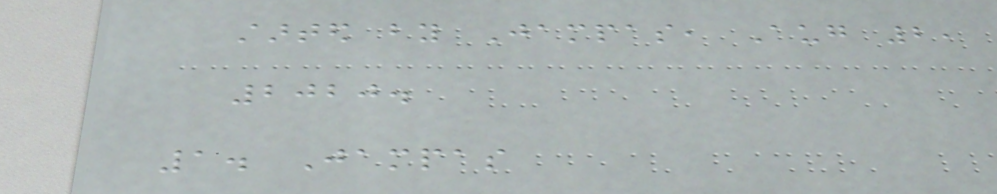started by Jampas, Aug 2,
2020.
1. Jampas
